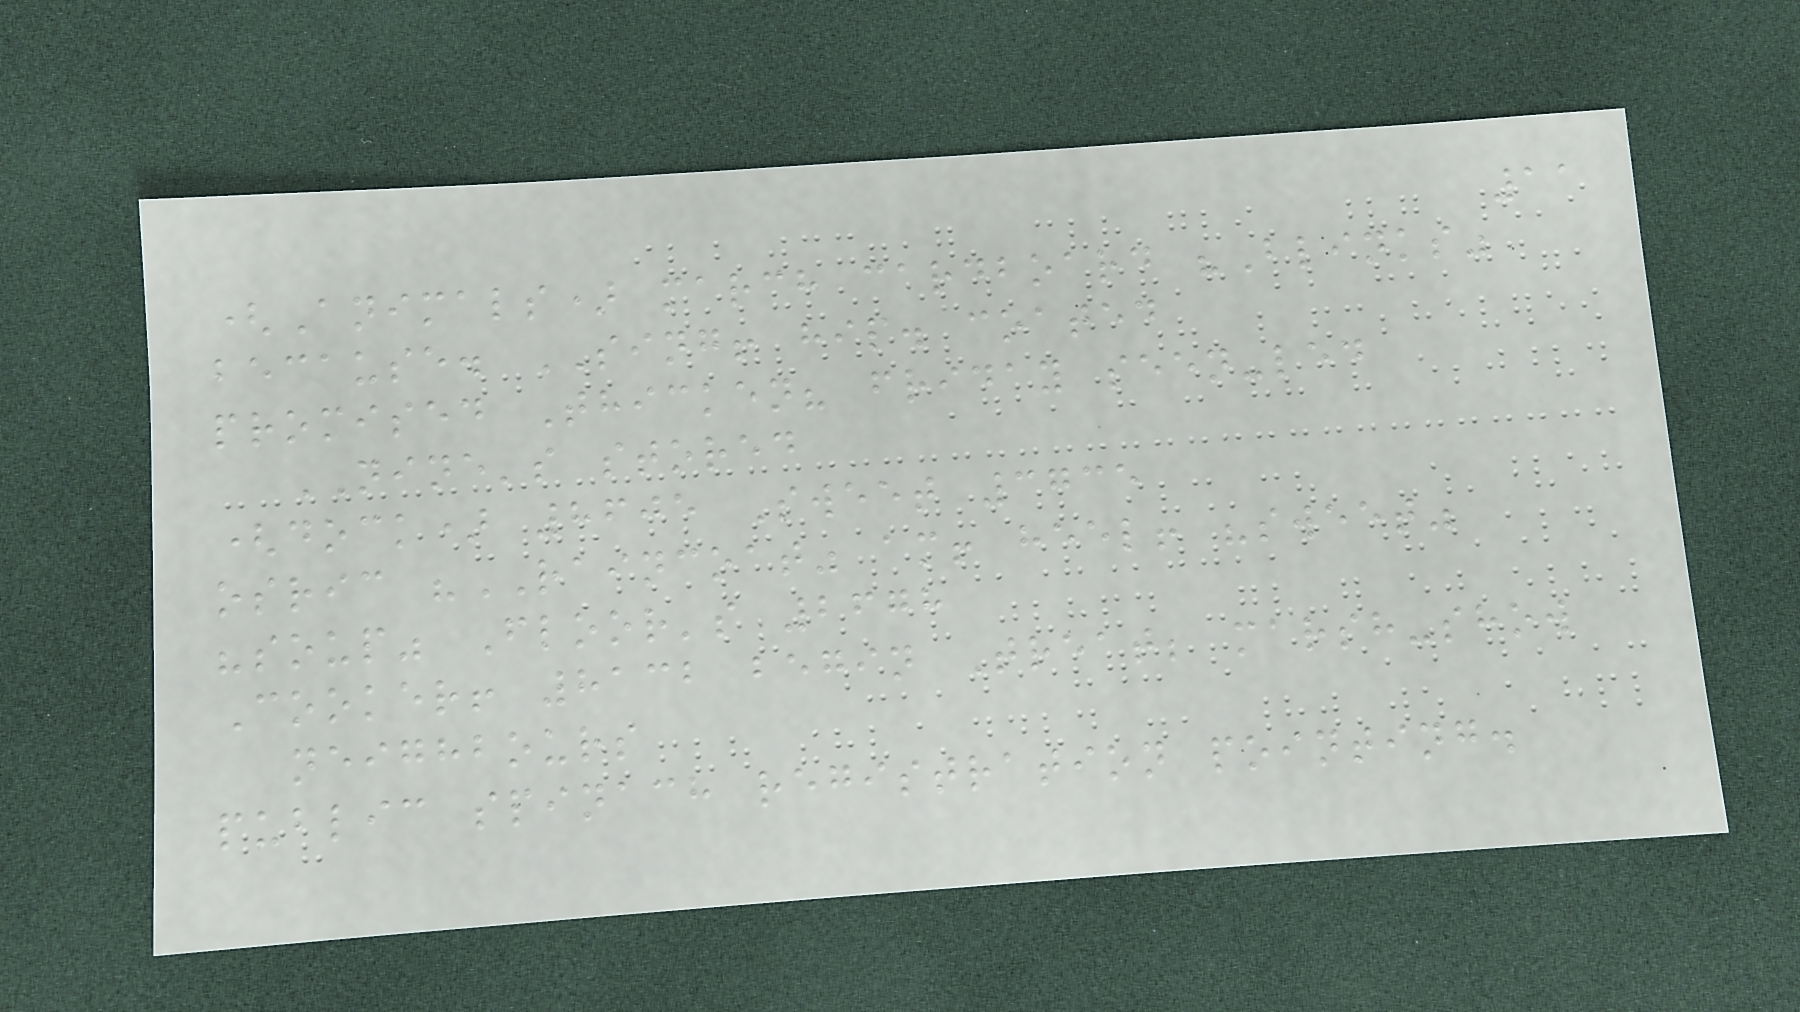11
(Animals) march cardboard "Blinks"
because. SING! hip. coated
promised Thicken? friday seen-led
NINE's stored
(dock) 8605 Sweet 3735
osric "RAINCOAT" am! heel! "sweet"
"soup" Floor's 2678
Cooker! 8132 begin Treat; marsh-show
neighbours
public spinach registration pointing.
